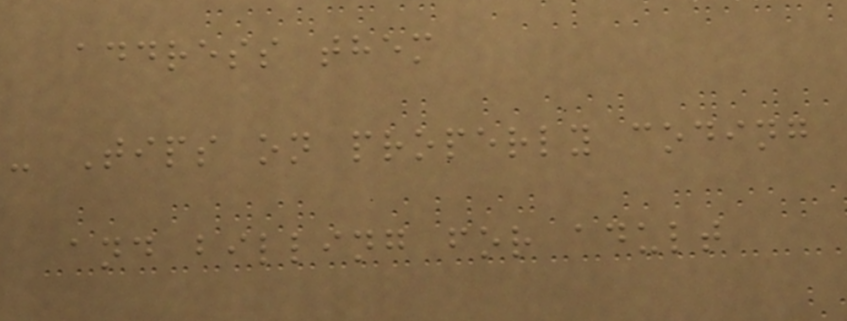address them
- Tips on properly coding
and billing for adult
